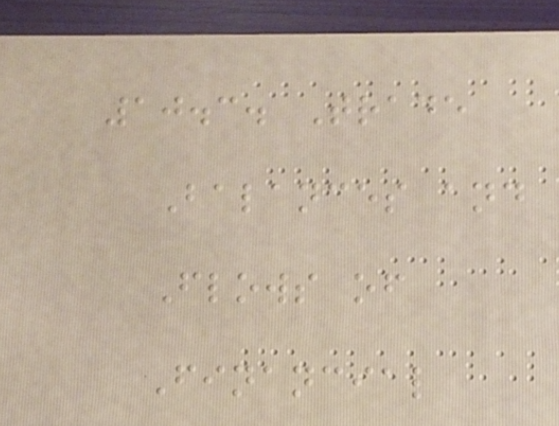10.3. Trade
Balances and
Flows of
Financial
